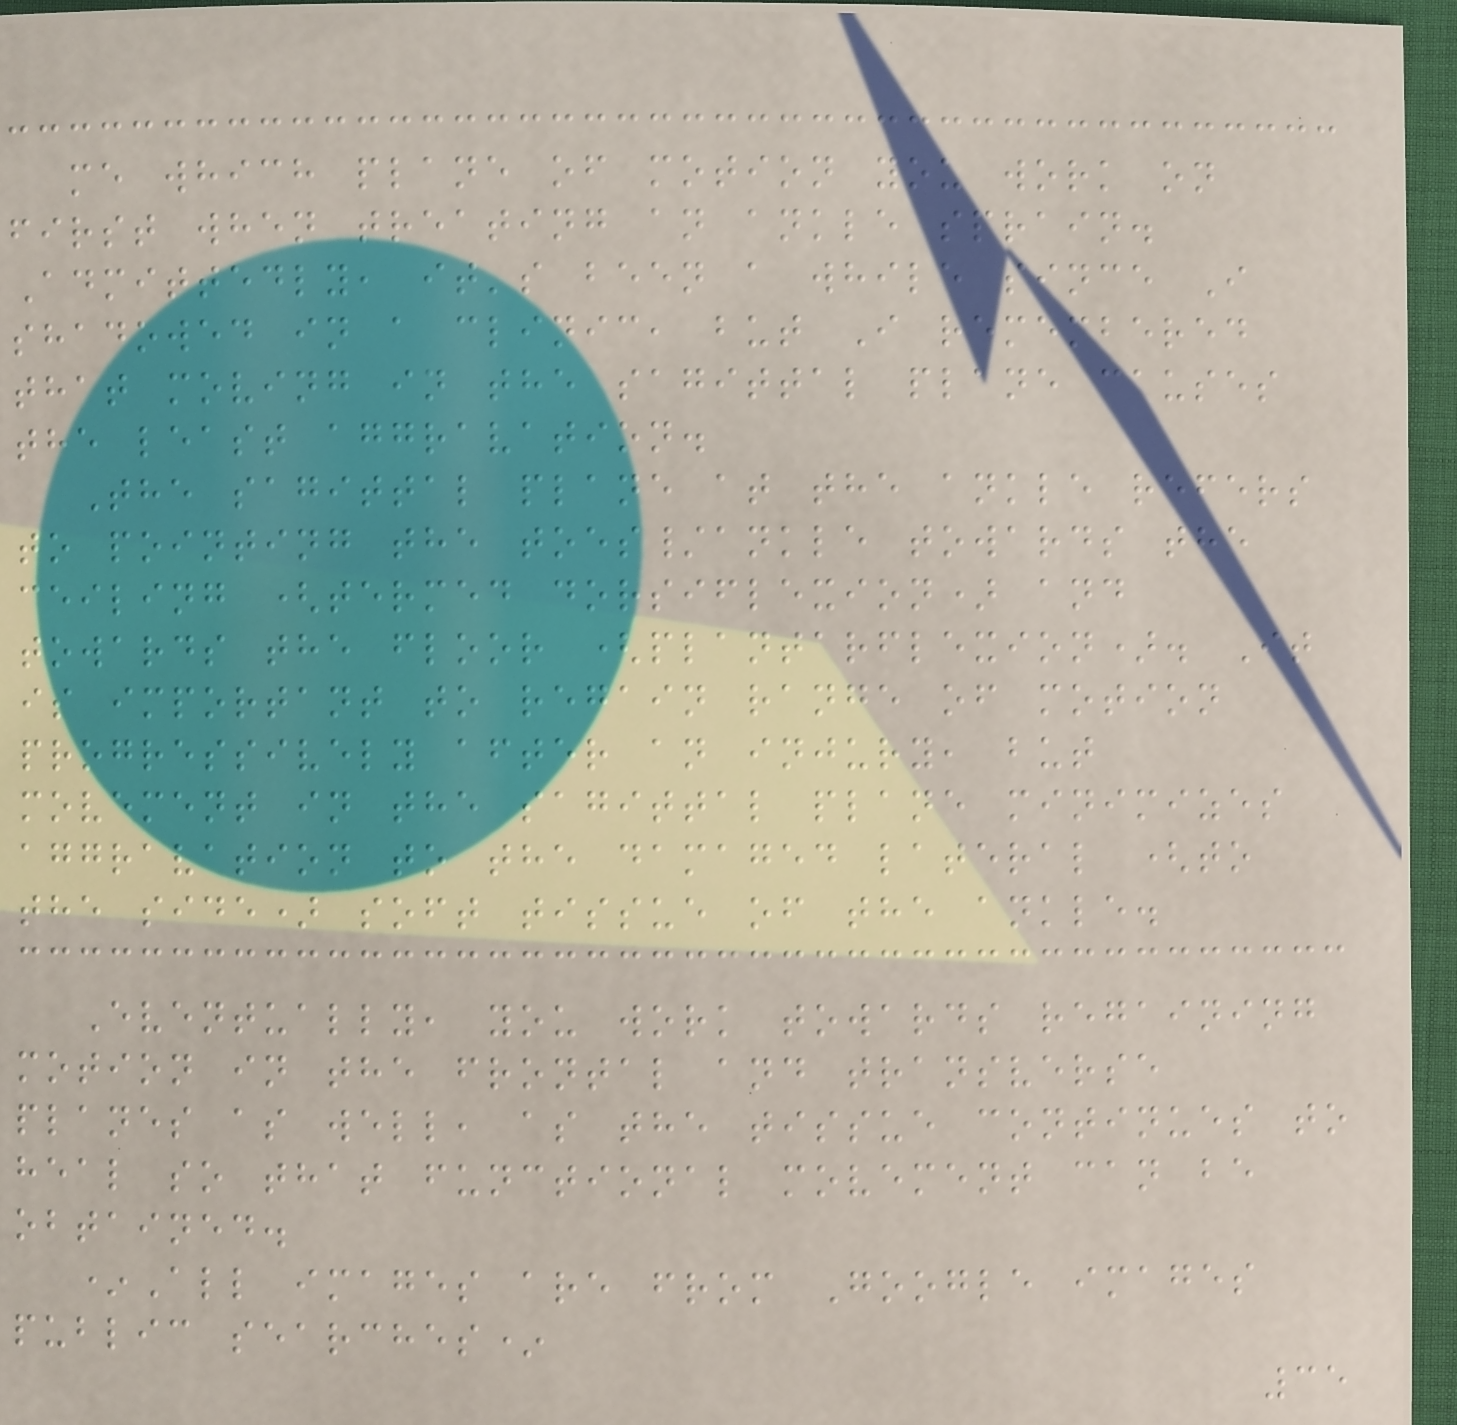me which plane of motion you work on
first when treating an ankle sprain.
Admittedly, it's been a while since I
shadowed in a clinic, but I remembered
that moving in the sagittal plane causes
the least aggravation.
The sagittal plane at the ankle refers
to pointing the toes/ankle towards the
ceiling (termed dorsiflexion) and
towards the floor (plantarflexion). It
is important to regain range of motion
progressively after an injury, but
movement in the sagittal plane minimizes
aggravation to the damaged lateral (to
the side) soft tissue of the ankle.
Eventually, you work towards regaining
motion in the frontal and transverse
planes as well, as the tissue continues to
heal so that functional movement can be
obtained.
*All images are from Google images
public searches*
35
